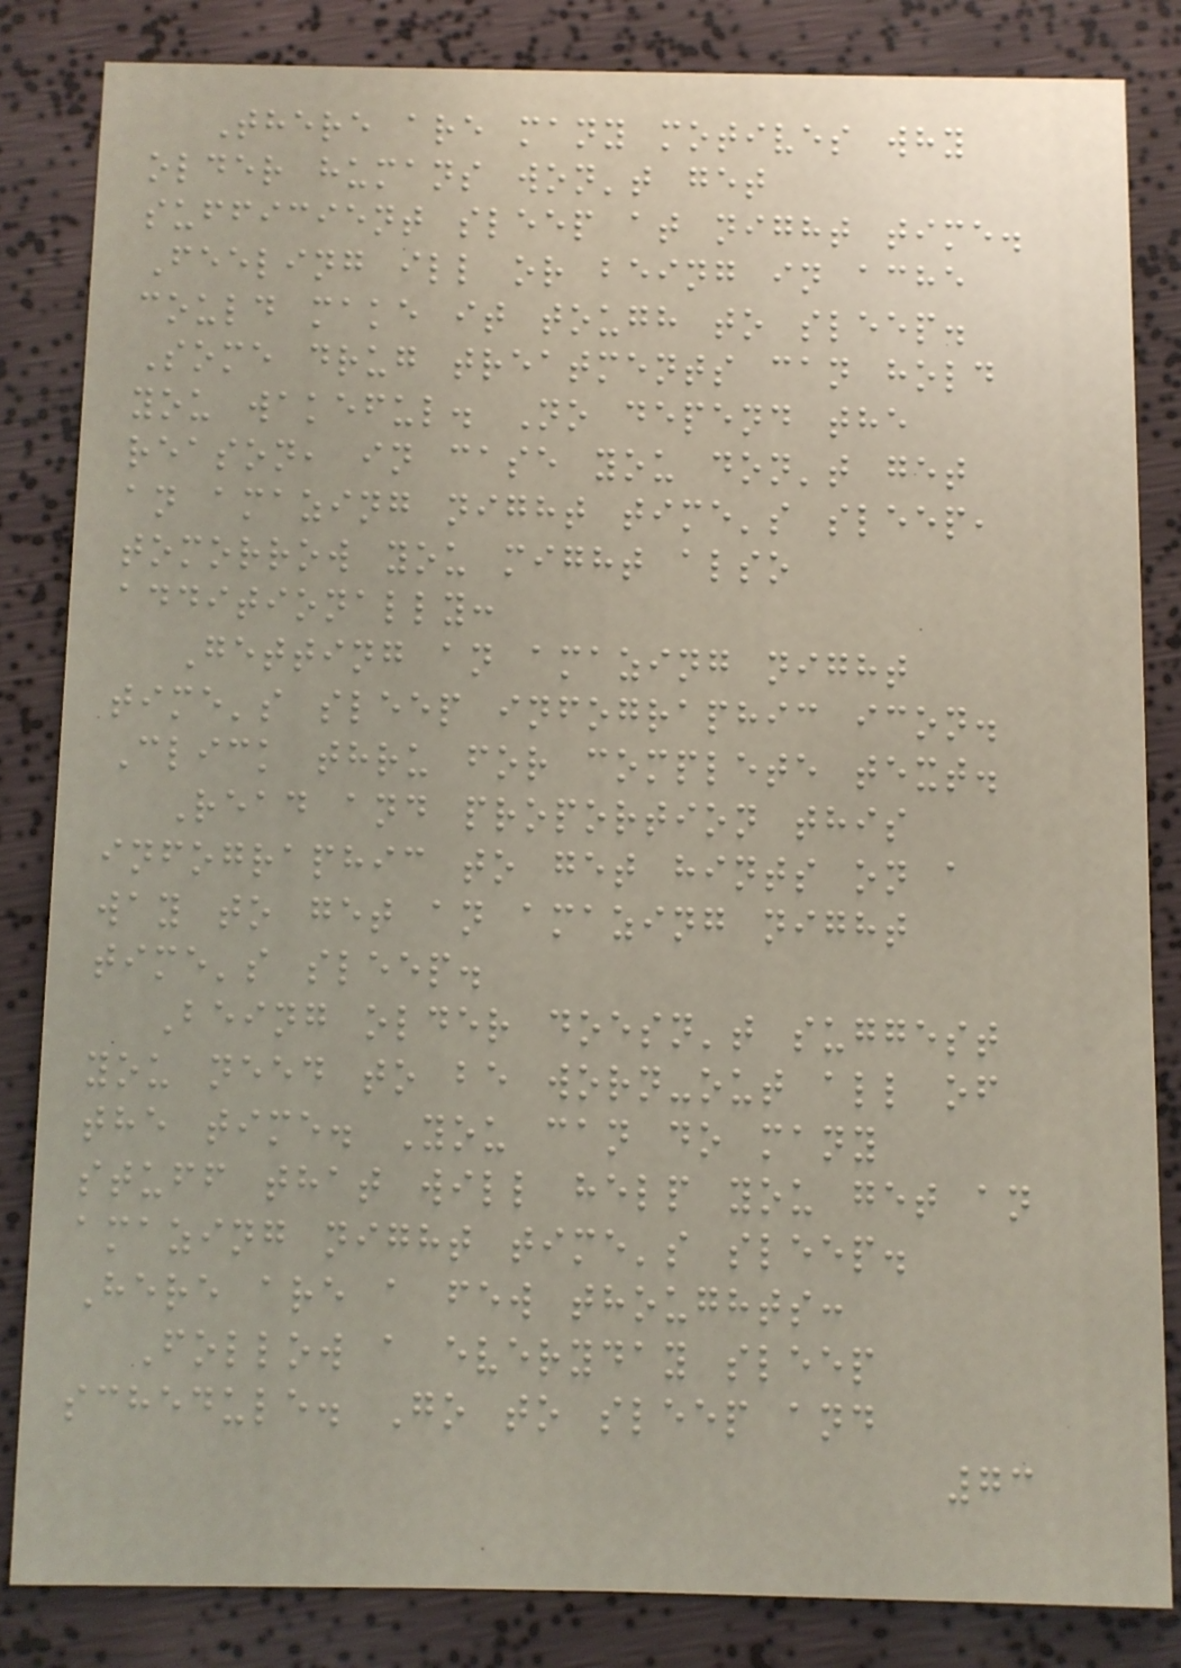There are many motives why
older humans won't get
sufficient sleep at night time.
Feeling ill or being in ache
could make it tough to sleep.
Some drug treatments can hold
you wakeful. No depend the
reason, in case you don't get
an amazing night time's sleep,
tomorrow you might also
additionally:
Getting an amazing night
time's sleep infographic icon.
Click thru for complete text.
Read and proportion this
infographic to get hints on a
way to get an amazing night
time's sleep.
Being older doesn't suggest
you need to be worn-out all of
the time. You can do many
stuff that will help you get an
amazing night time's sleep.
Here are a few thoughts:
Follow a everyday sleep
schedule. Go to sleep and
73
